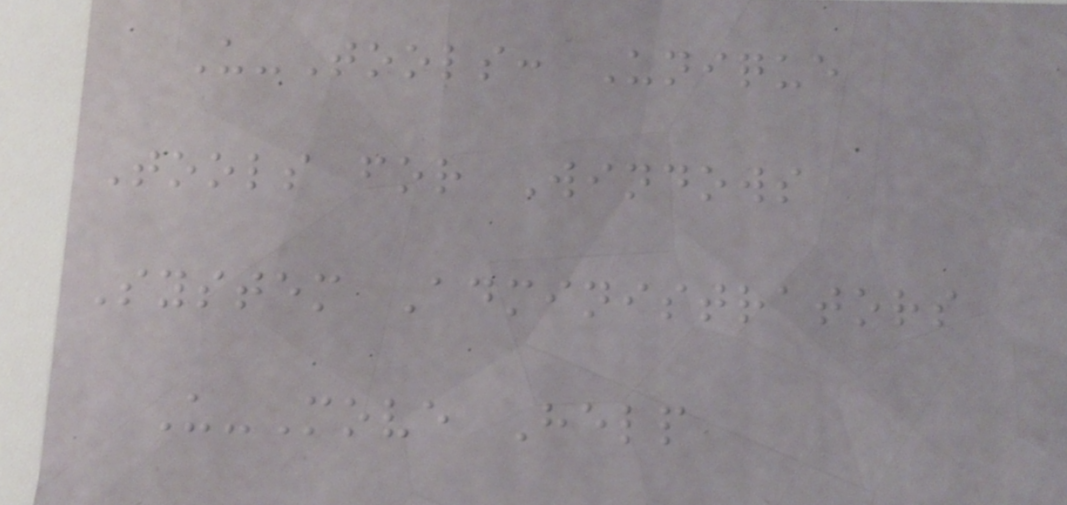U-Tools: Unique
Tools for Windows
System Administrators
U-Move Help
